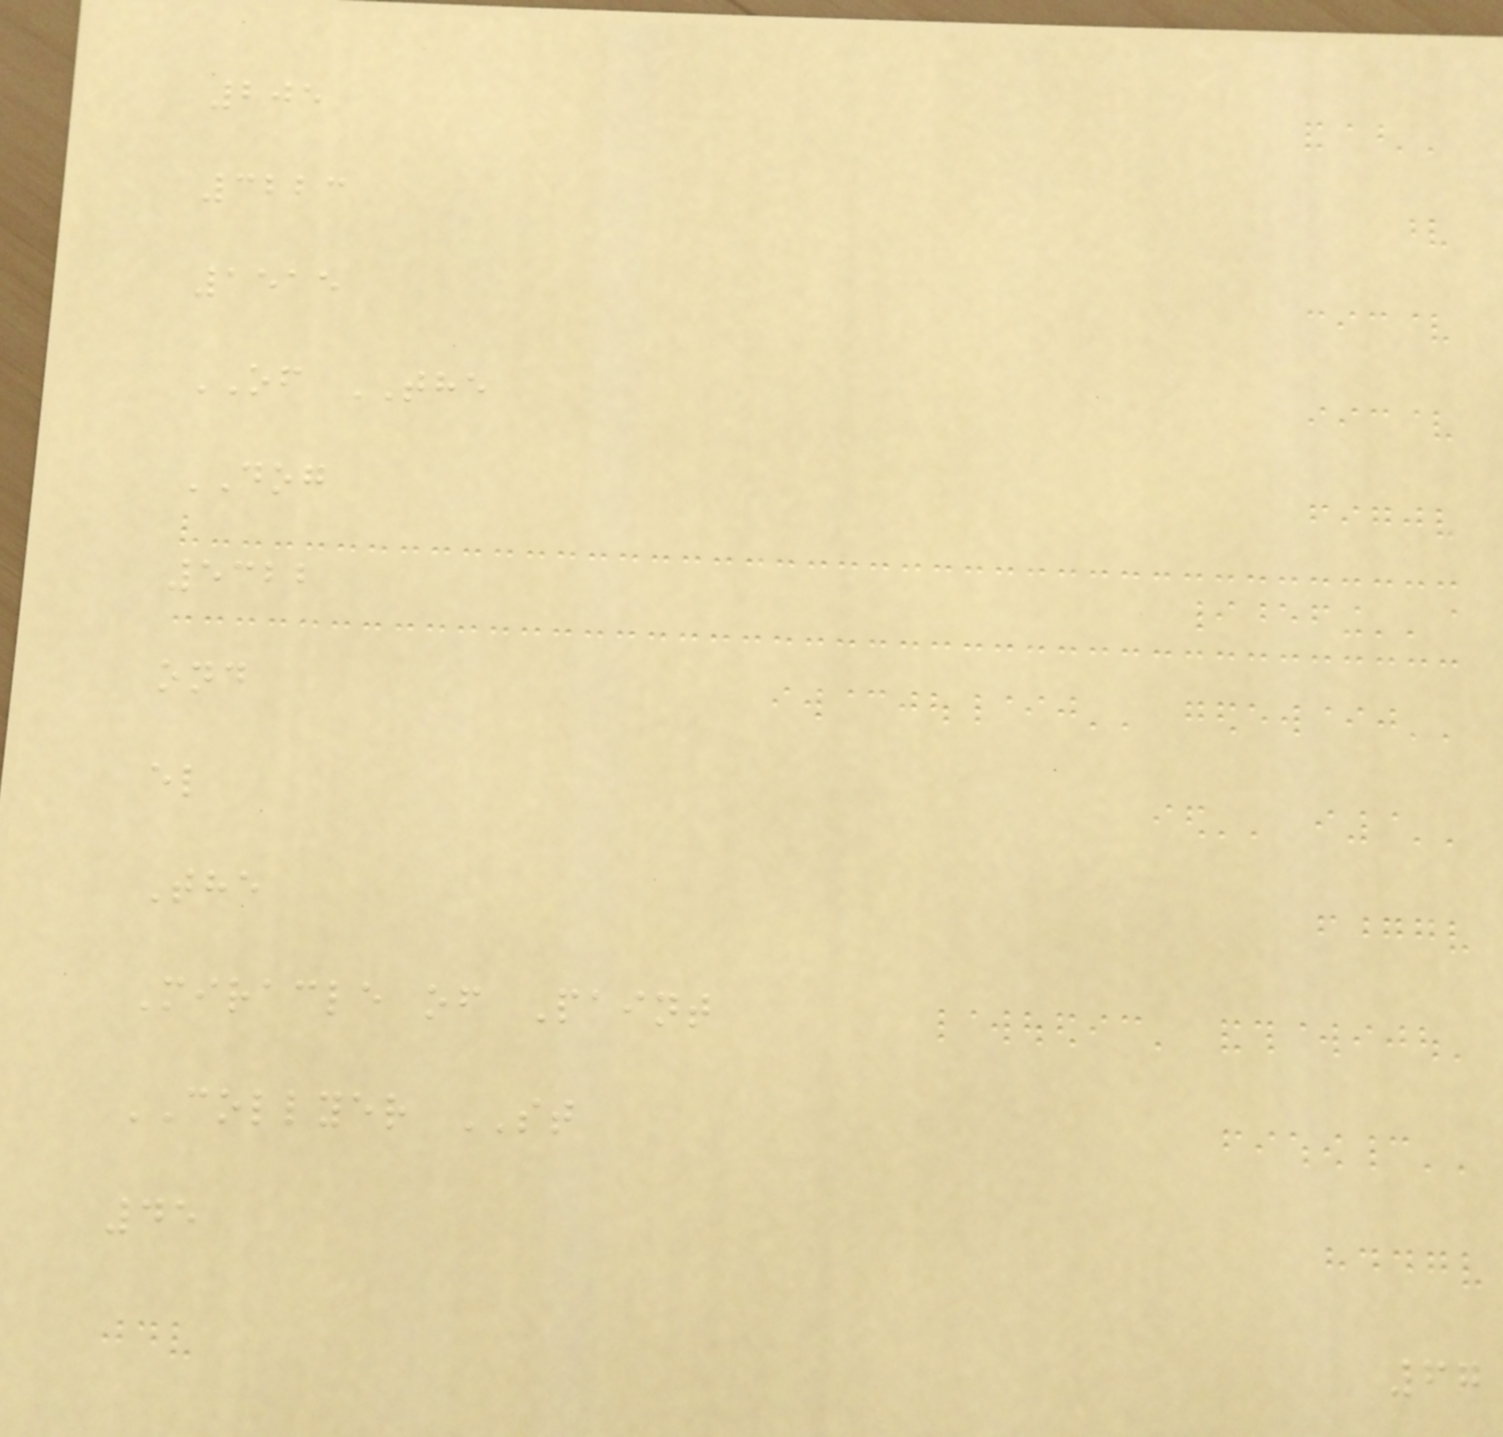205
3223
1515
OF THE
DOG
5322
ond
el
The
Miracle of Paint
COLLYER ST
45
67
